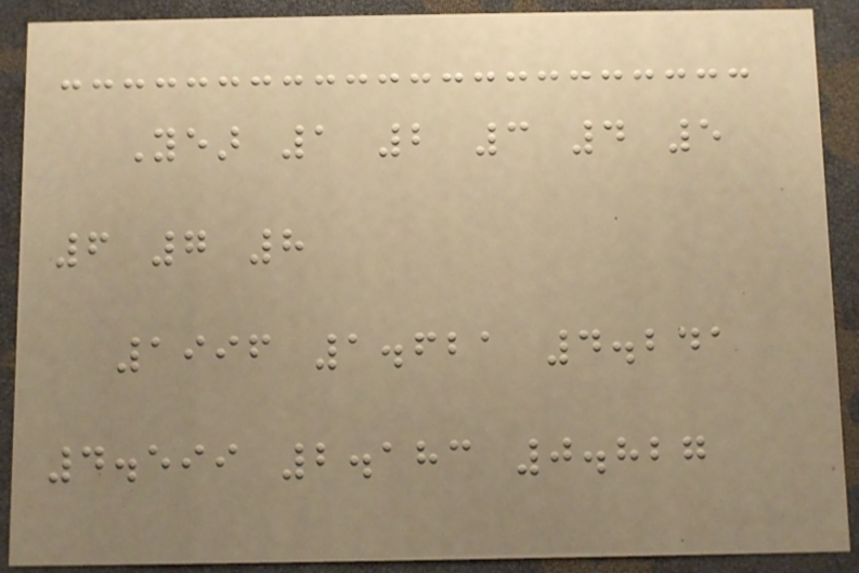Year 1 2 3 4 5
6 7 8
1996 1.621 4.241
4.599 2.183 0.827
